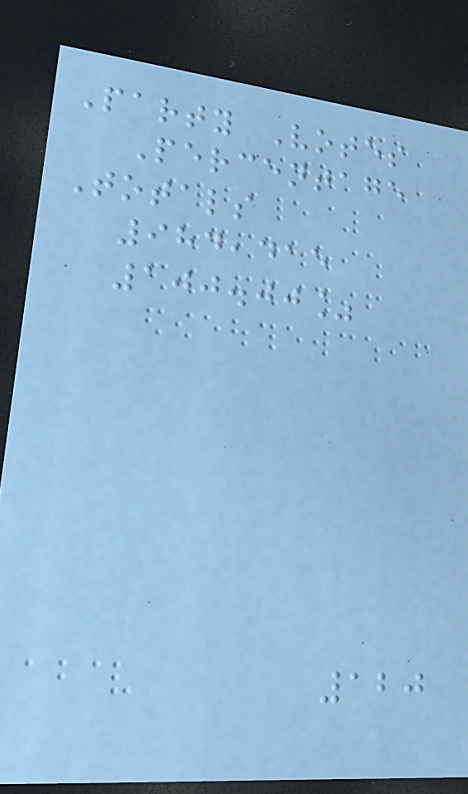Party Votes
Percentage
Totals
984,415
100.00%
120
